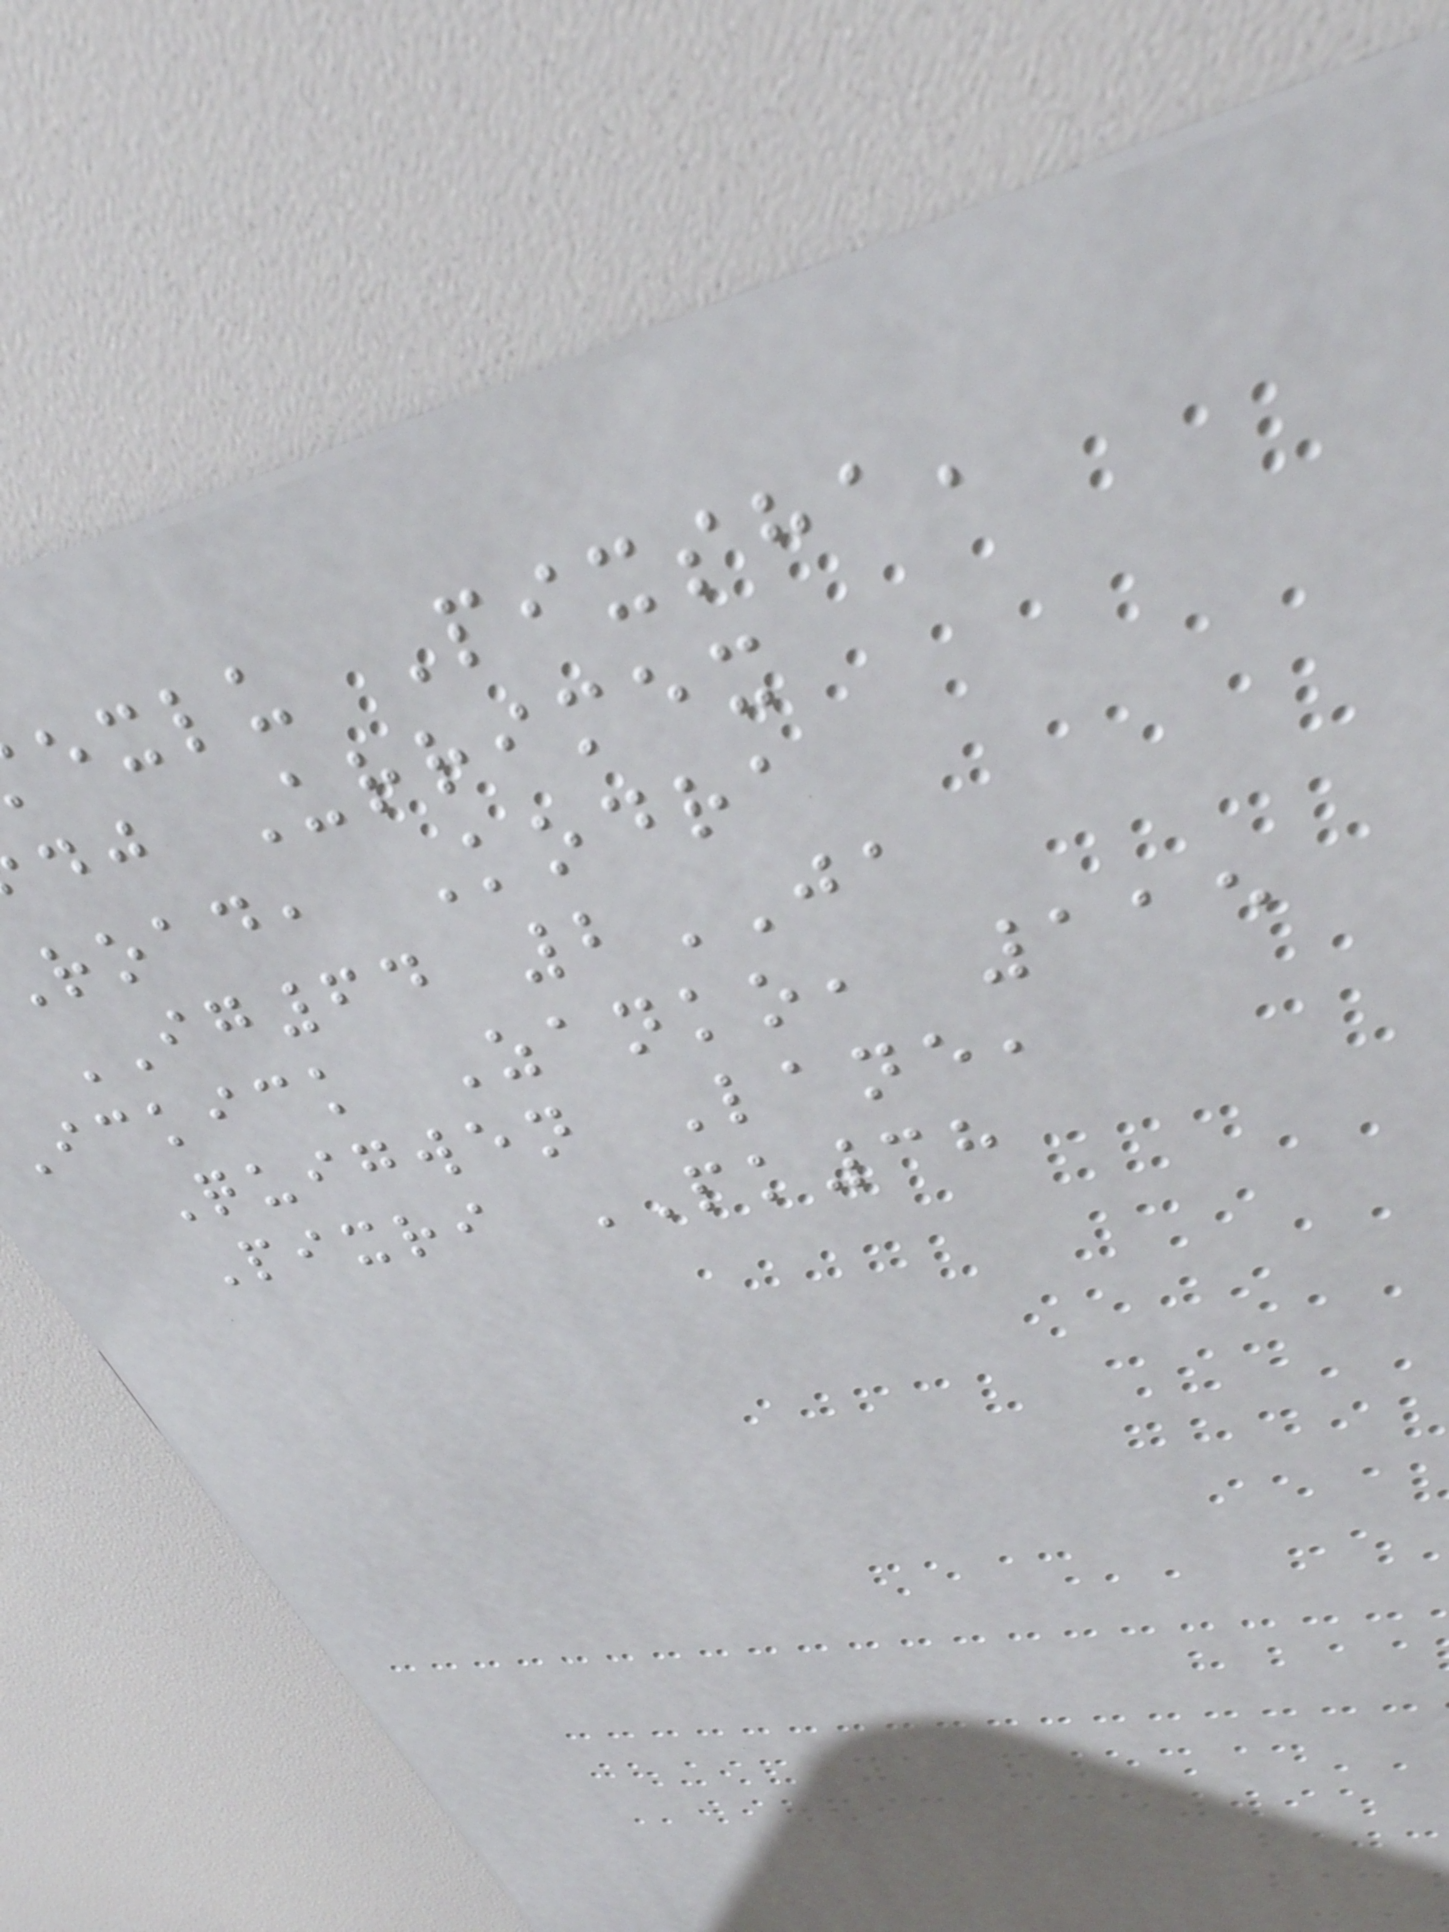exlu Pixsha,
dj Urrimex
road, Kodra
IG64 2JA
ickick Zanko, 115
Quigwen Lane,
Pixri PK38
